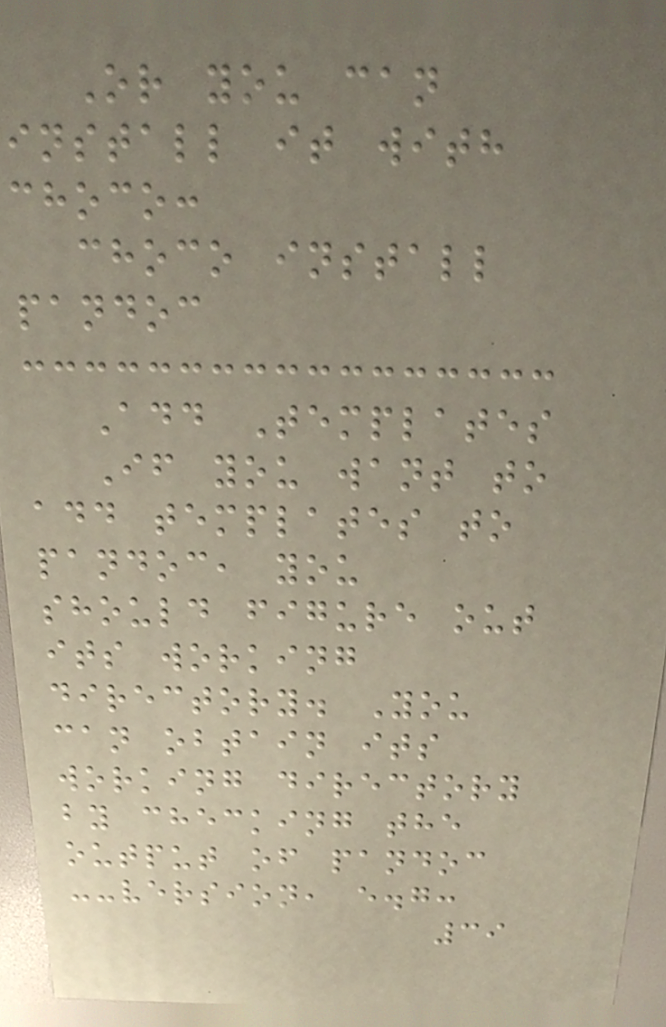Or you can
install it with
choco:
choco install
pandoc
Add Templates
If you want to
add templates to
pandoc, you
should figure out
its working
directory. You
can obtain its
working directory
by checking the
output of pandoc
--version, e.g:
39
